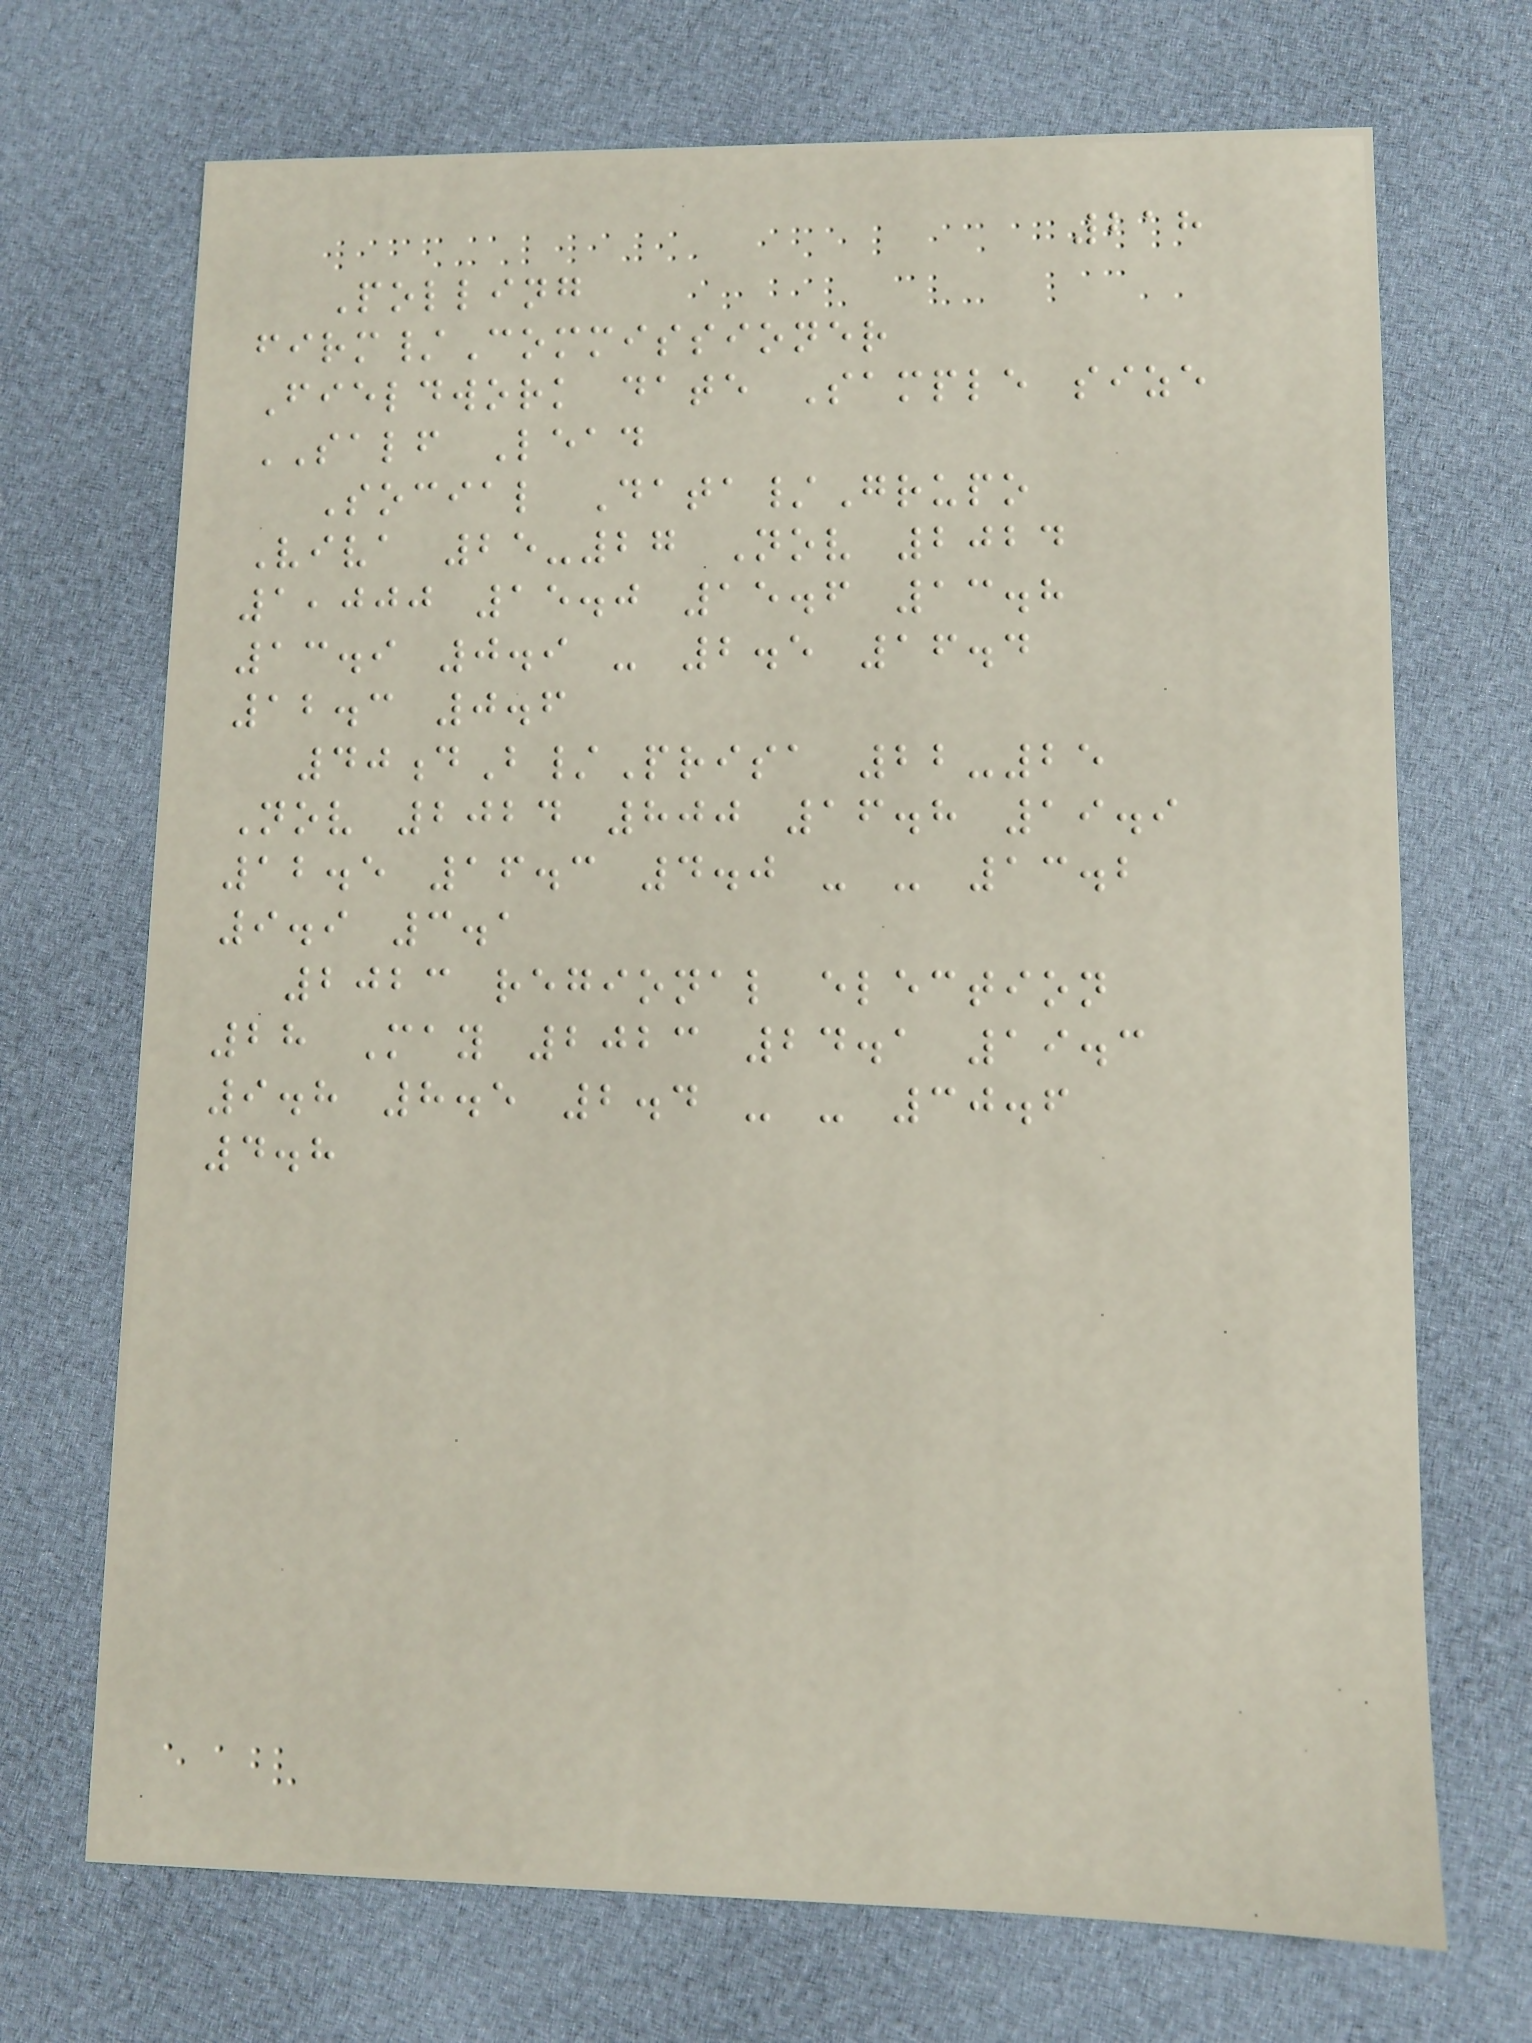218
Polling
firm/Commissioner
Fieldwork date Sample size
SALF Lead
Social Data/Grupo
Viva 25-27 Nov 2024
1,000 15.0 15.6 13.8
13.9 0.9 - 2.5 16.4
12.3 0.6
40dB/Prisa 22-25
Nov 2024 800 16.8 19.9
12.5 16.3 4.0 - - 13.2
9.9 3.1
2023 regional election
28 May 2023 24.1 19.3
9.8 8.5 2.4 - - 30.6
4.8
